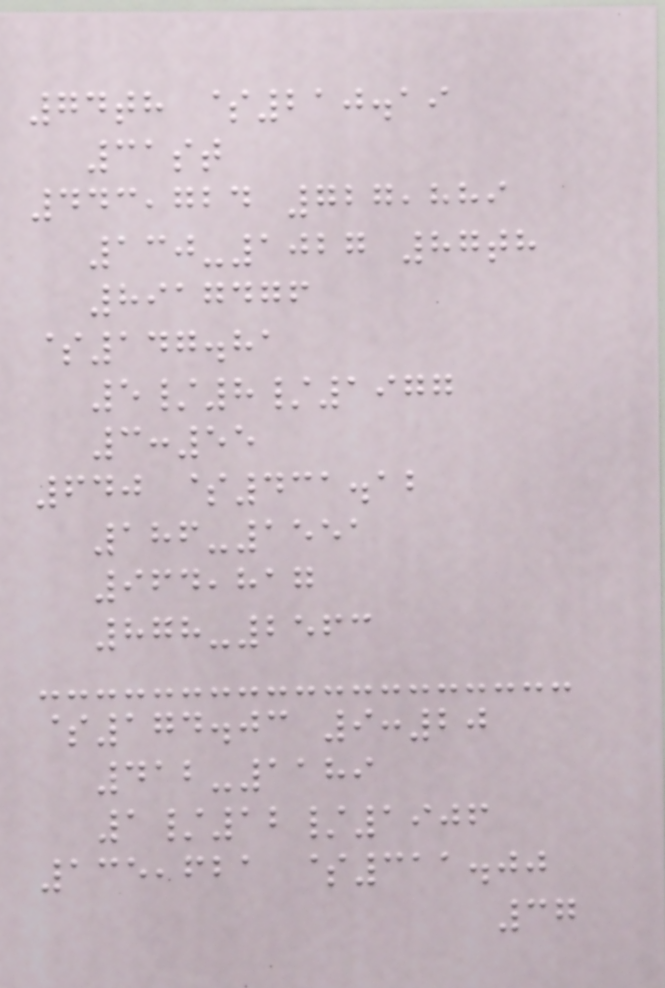74th $210.19
31st
443,724 727,889
130-1027 87th
8917476
$147.81
5/8/1977
3:55
640 $431.12
186-1551
964,817
878-2563
$174.03 9:20
412-1189
1/12/1906
135,621 $311.00
37
